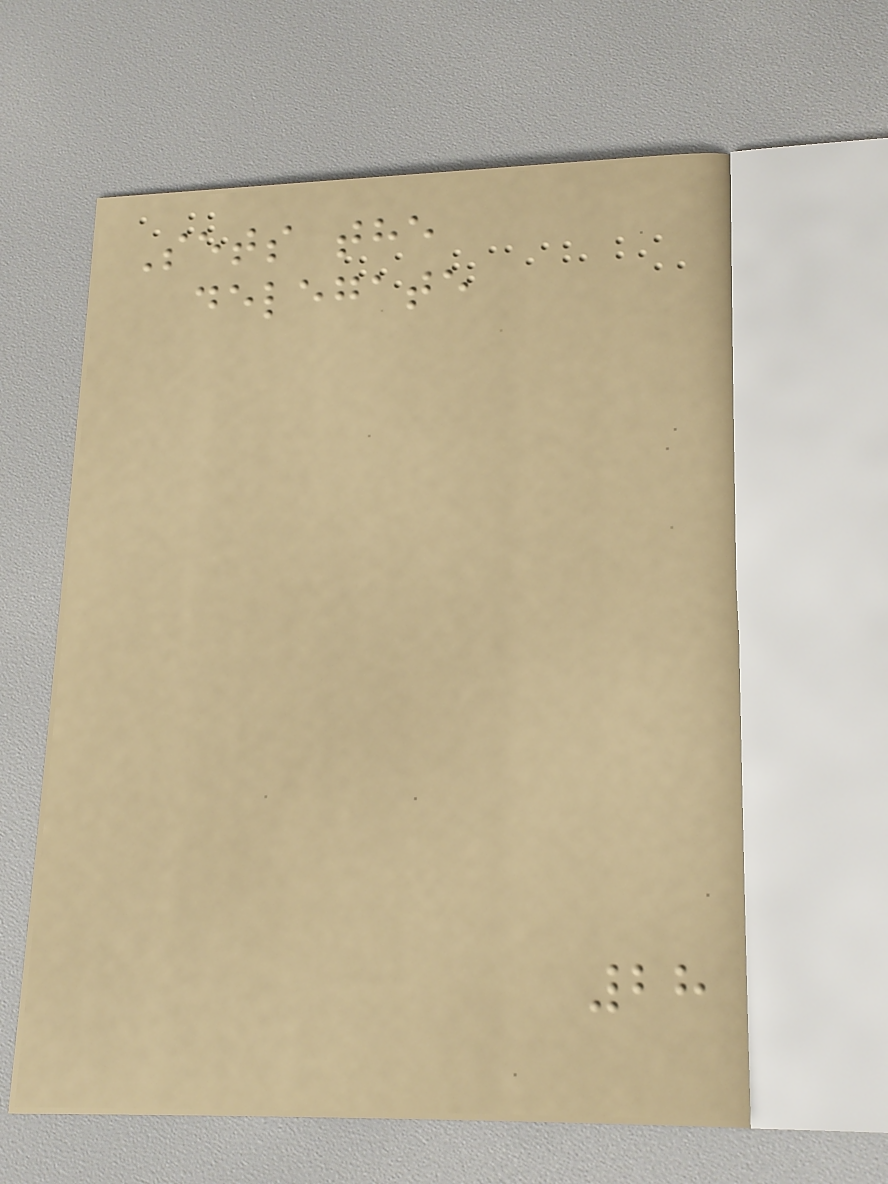Sets the
delegate
28
